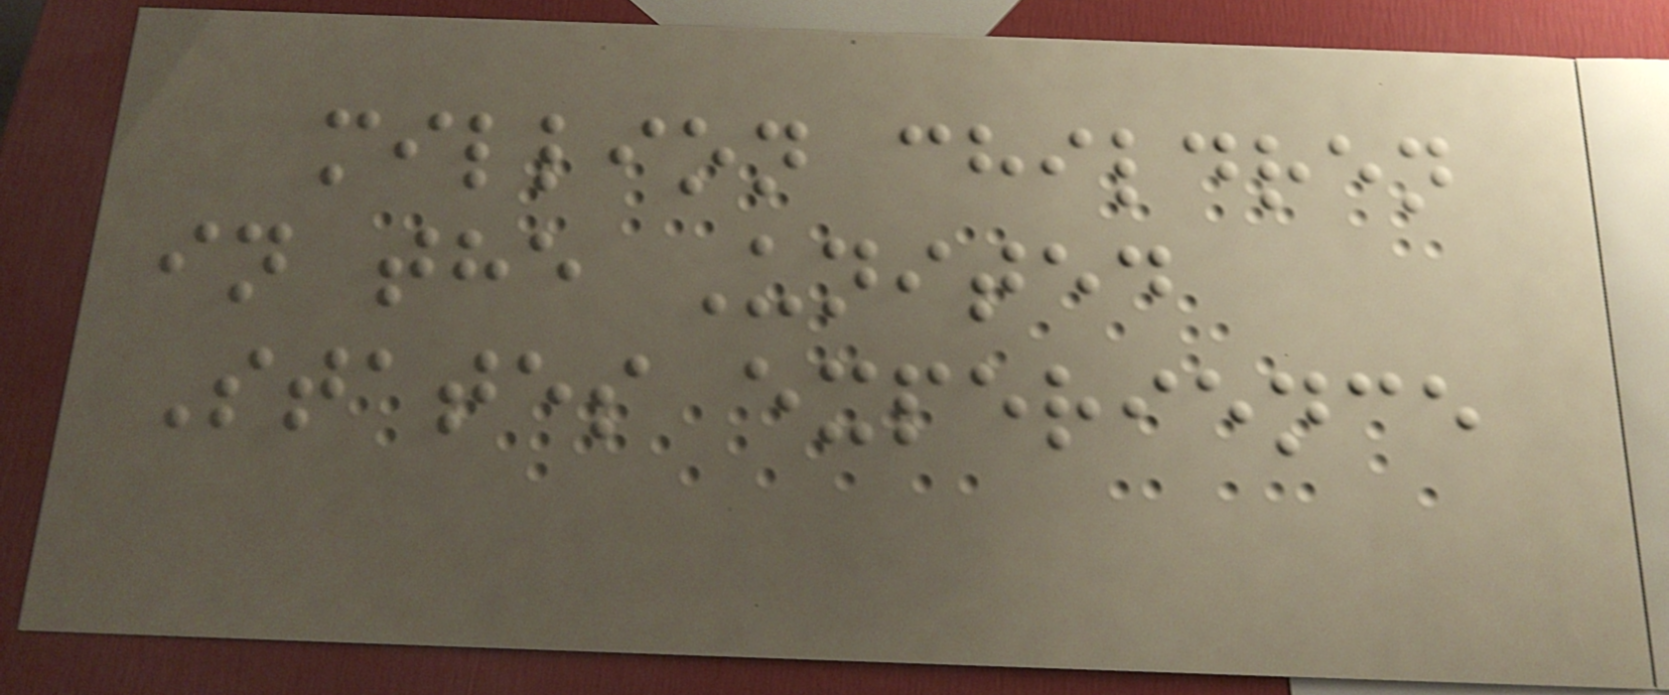million children
in the United
States experience
